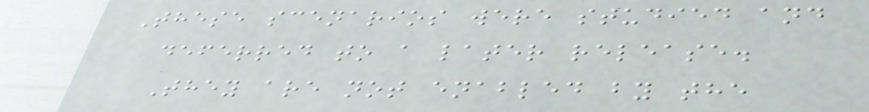These scenarios were studied and
deferred to a later release.
They are not enabled by the
